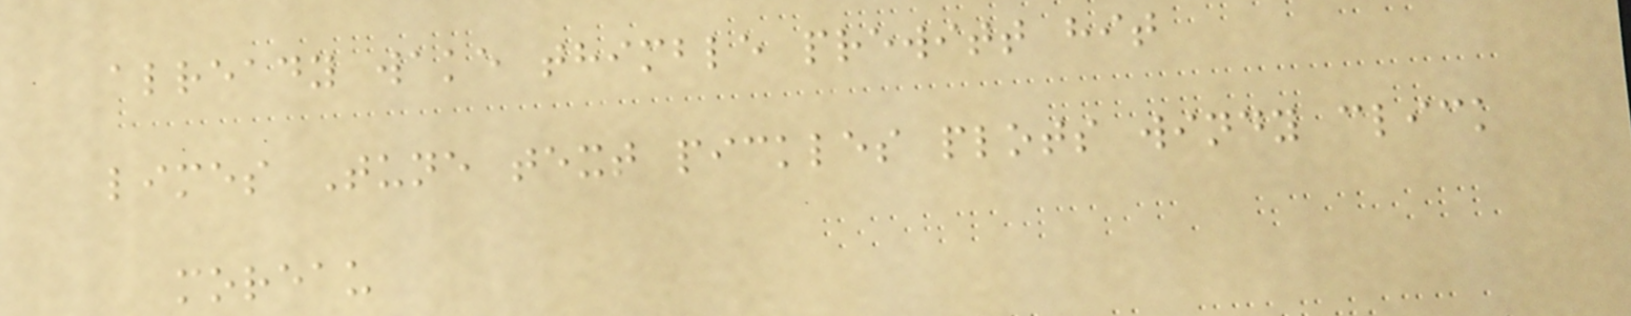already wake thimble prewitt hit
limes Tune text pickles plots windy click
moreau
